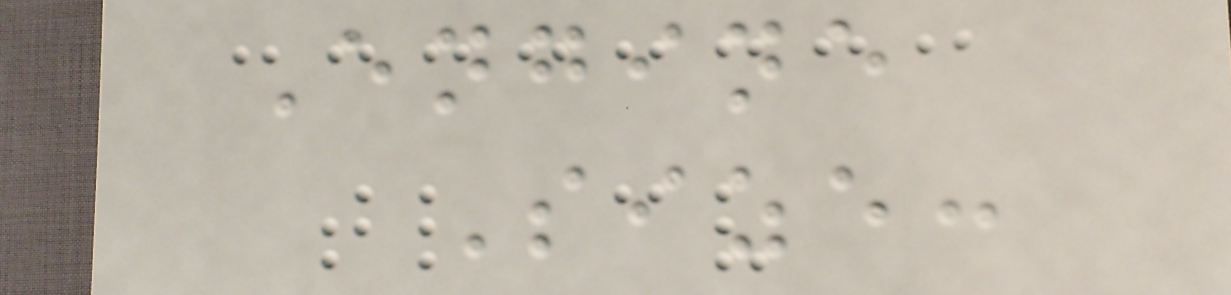Engine
Size:
